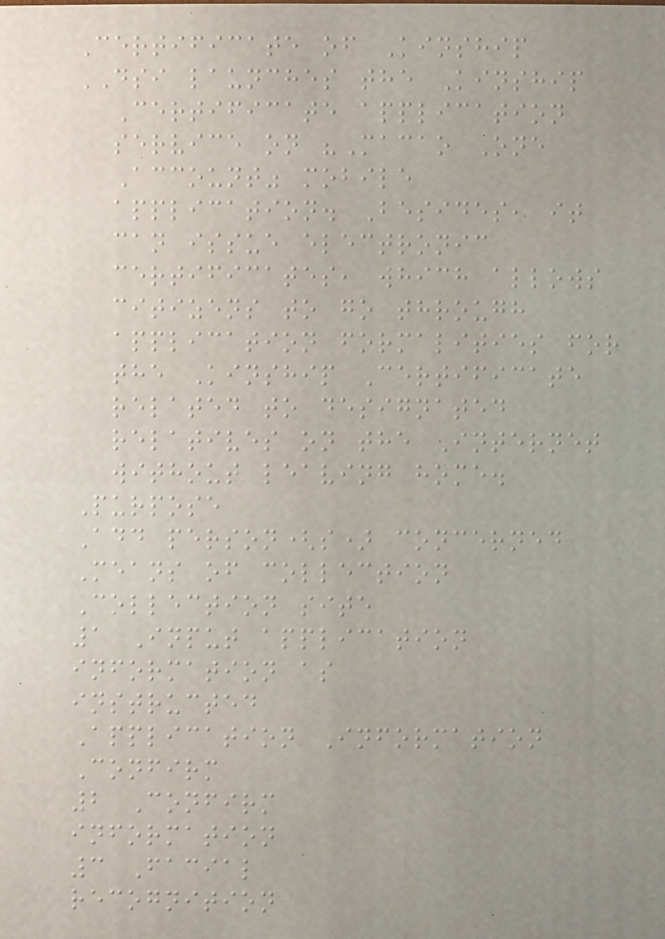Certificate of Kinship
DSI launches the Kinship
Certificate application
service on "Macao One
Account" mobile
application. Besides, it
can issue electronic
certificates, which allows
citizens to go through
application formalities for
the Kinship Certificate
related to designated
relatives on the Internet
without leaving home.
Purpose
Add person(s) concerned
Means of collection
Collection site
1 Input application
information as
instructed
Application Information
Confirm
2 Confirm
information
3 Facial
recognition
